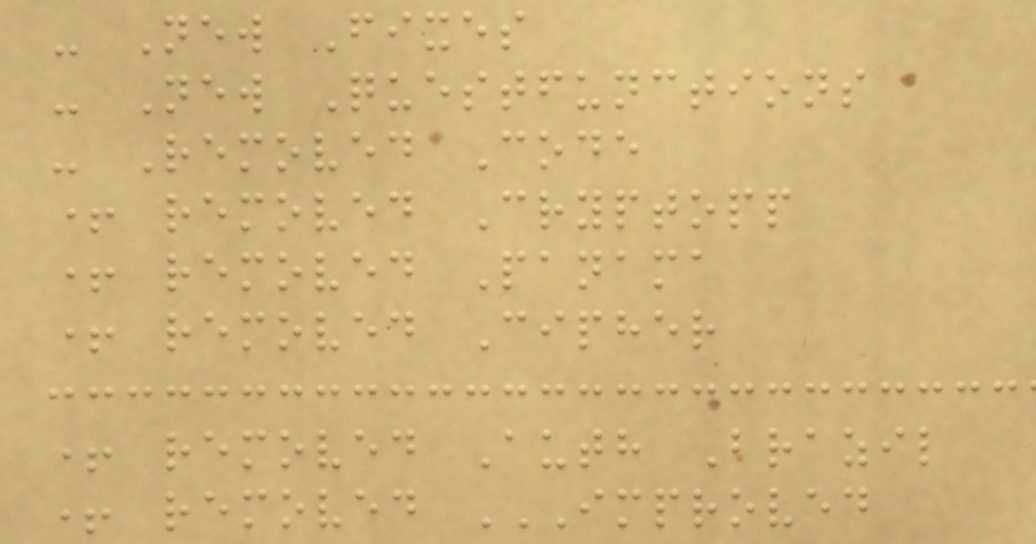- New Fixes
- New Questfunctions
- Removed Code
+ removed Cryptopp
+ removed Panama
+ removed Cipher
+ removed Auth Brazil
+ removed IMPROVED
